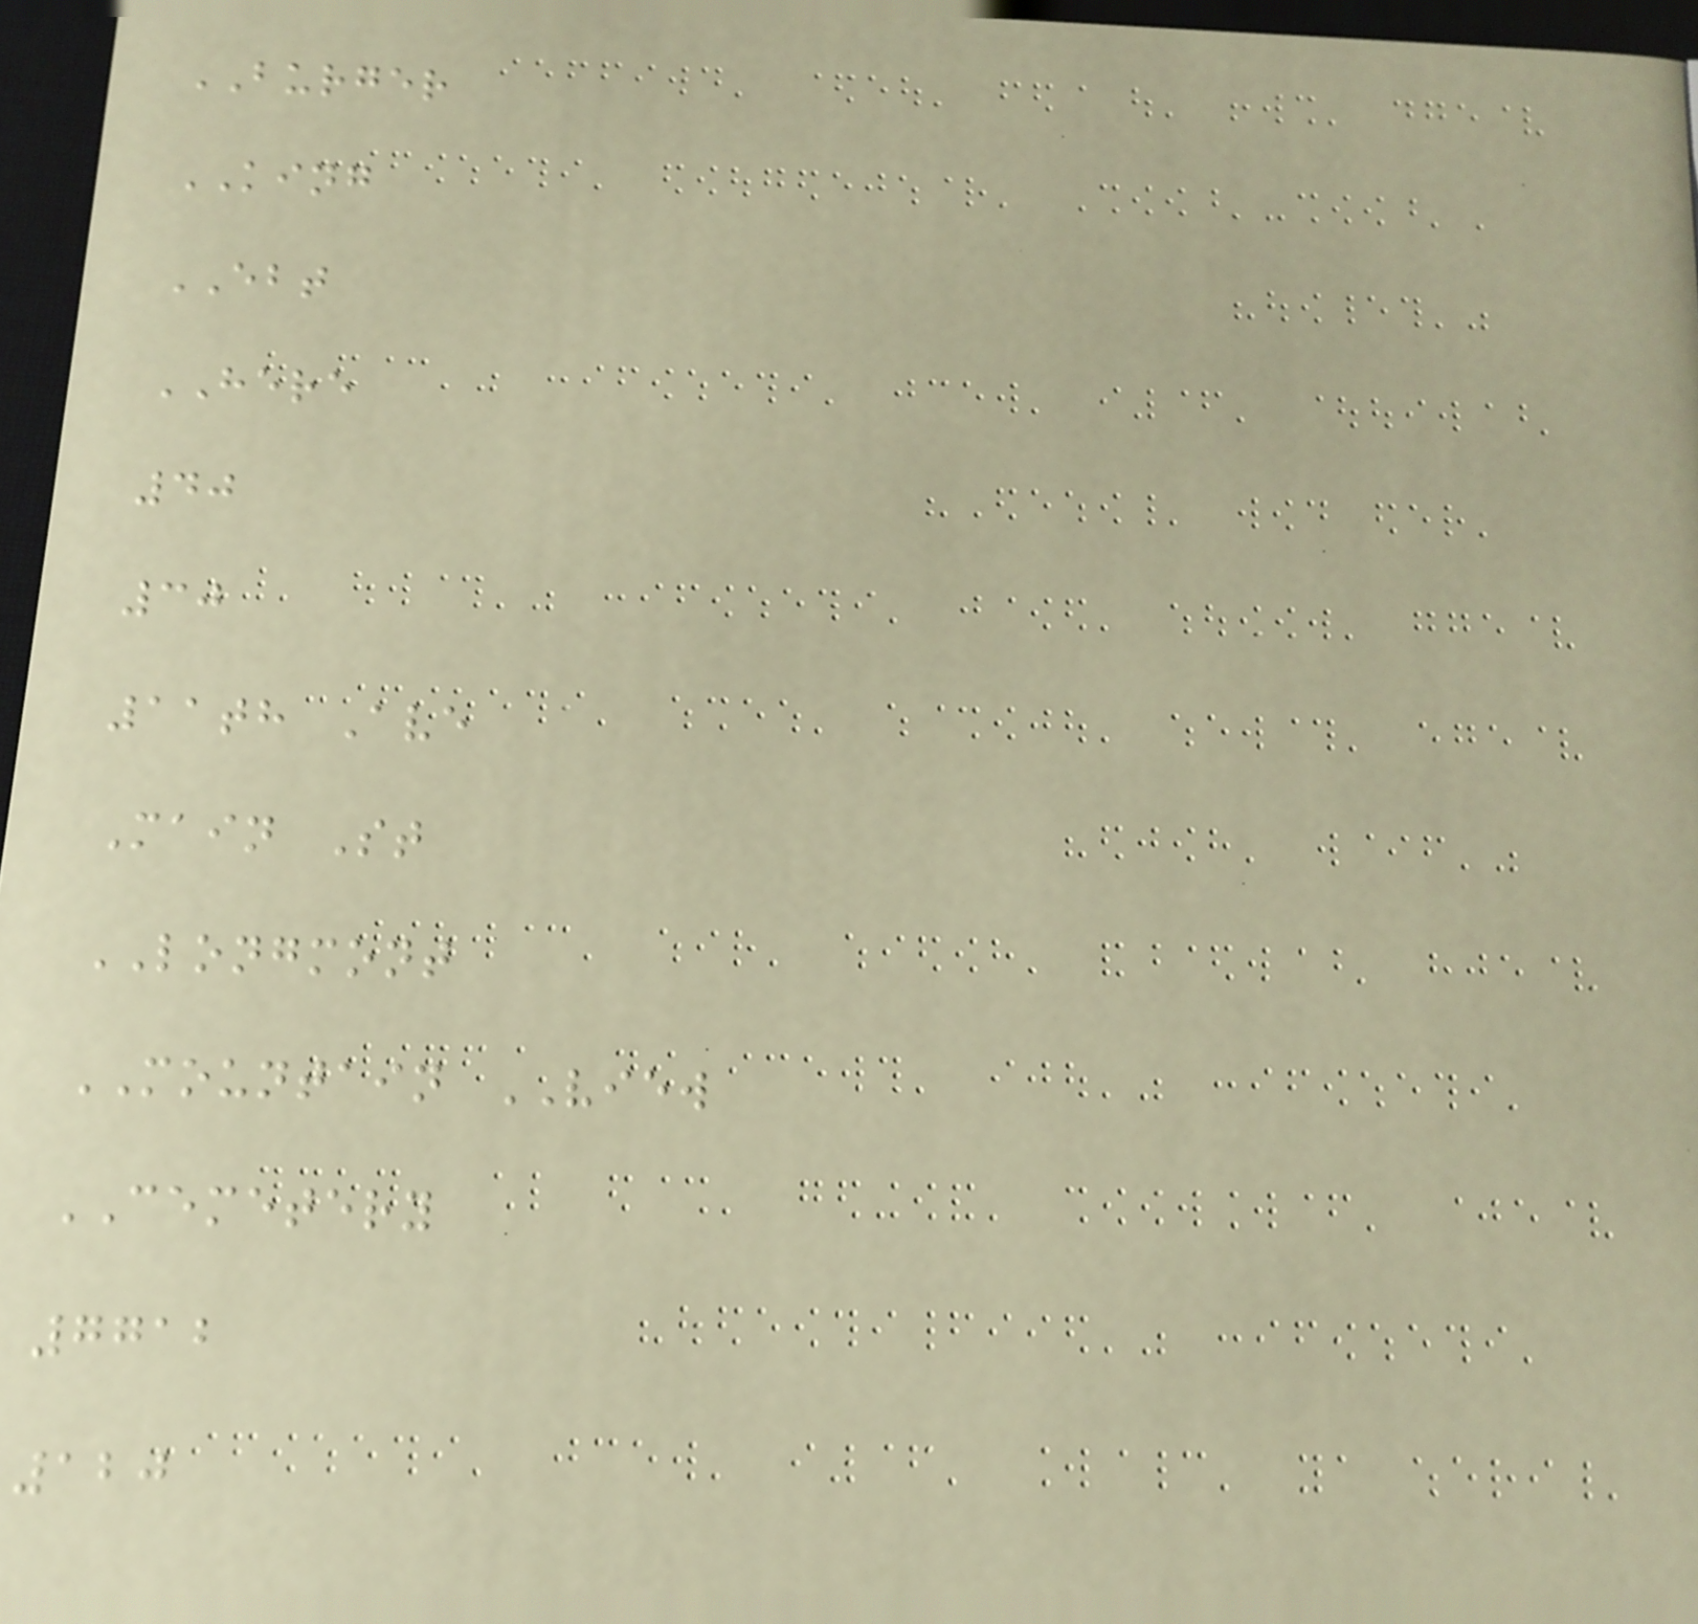BURGER
KING
EBT
HERE
40
30
11th Ave
Main St
LONGMONT
MOUNTAIN VIEW
CEMETERY
7712
120
